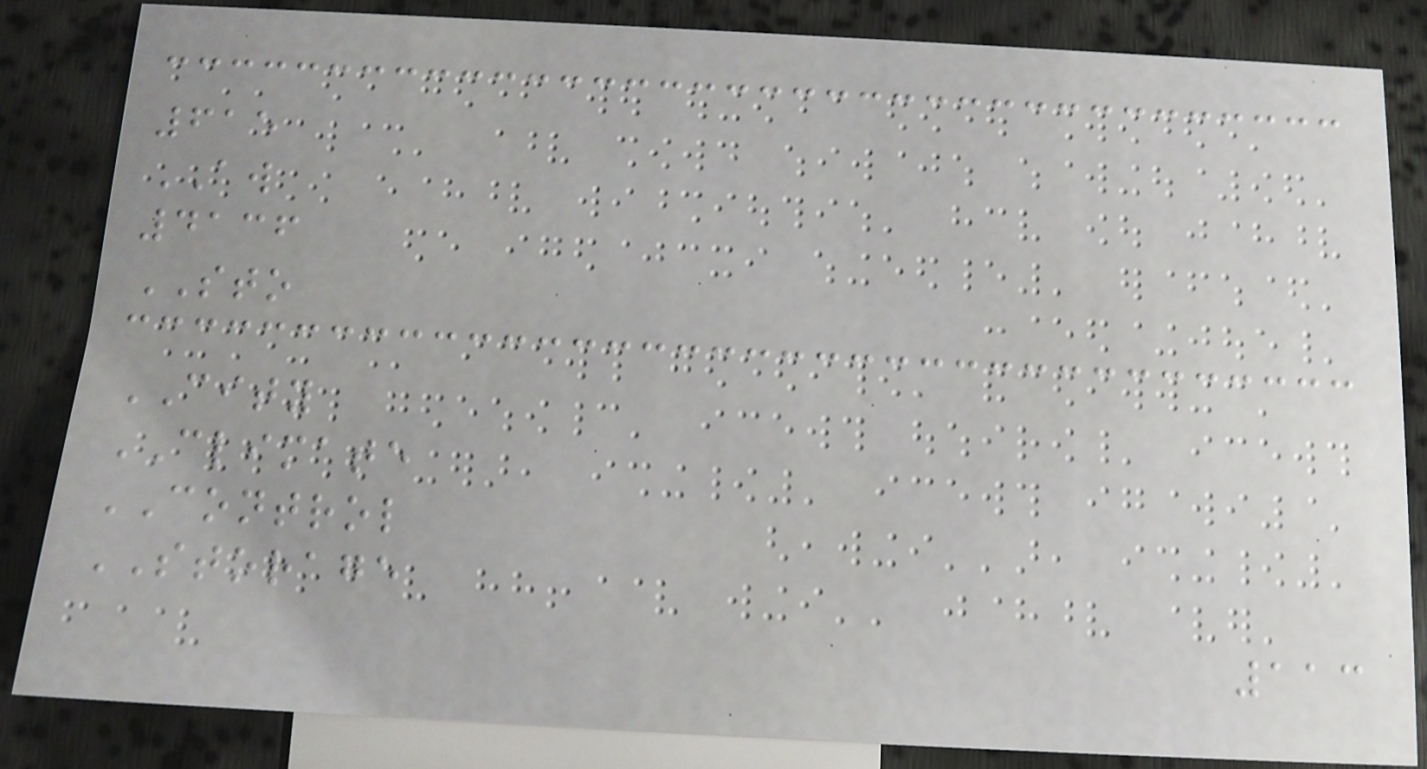615
AW
4136
STO
CITY
CLIMATE
CONTROL
STORAGE
113
